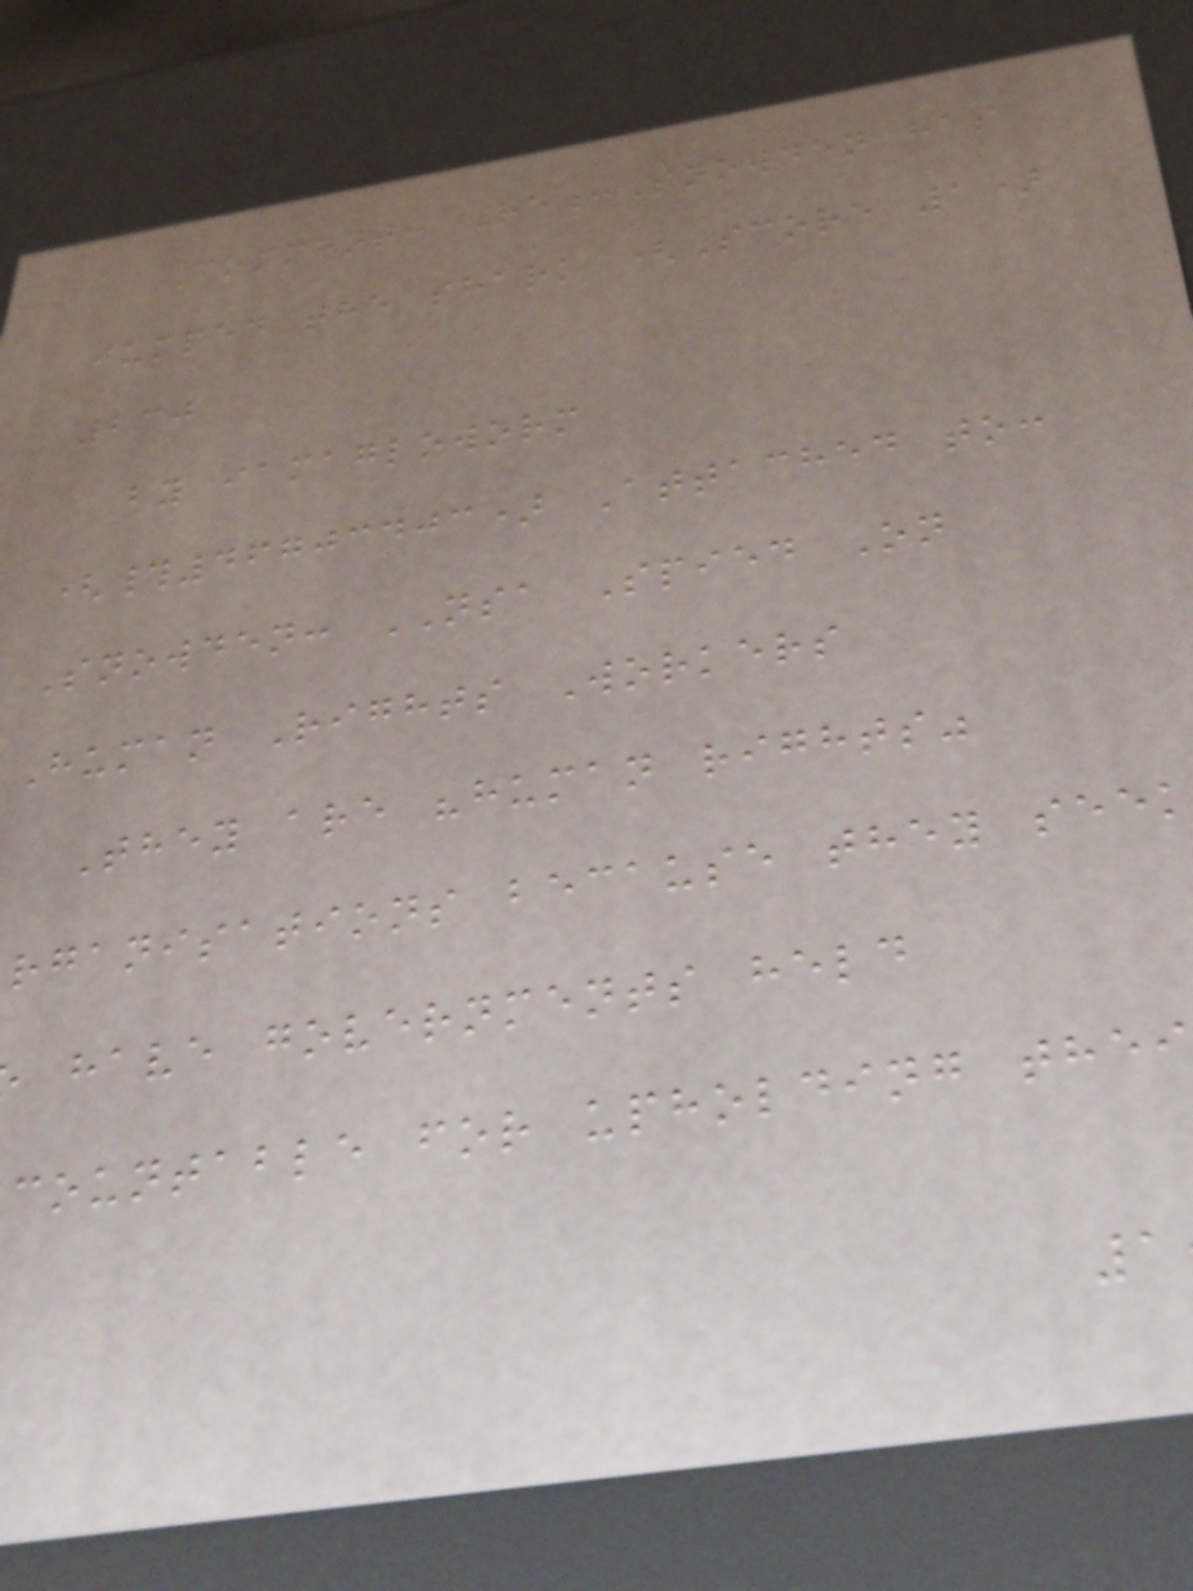Comment: Re:Snowden has
jumped the shark (Score 1)
230
by iamagloworm
(#46703403) Attached to:
Snowden: NSA Spied On
Human Rights Workers
They are "human rights"
rganisations because they seek
have governments held
countable for upholding thei
